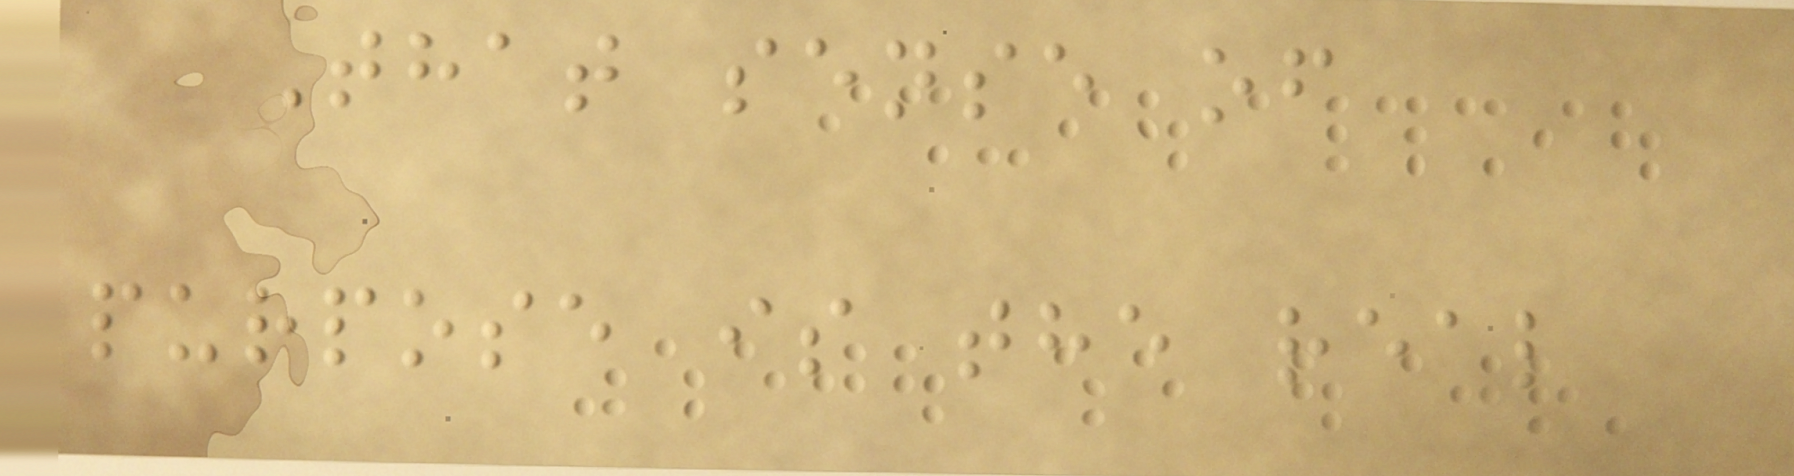That sense of
purpose is the real
